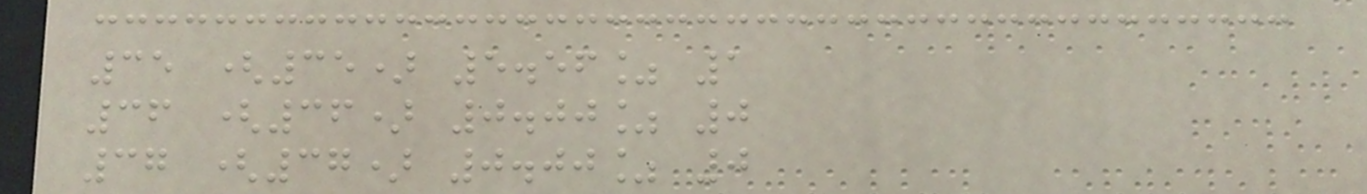35 (35) 5.56% 1
36 (36) 0.00% 0
37 (37) 0.00% 0
